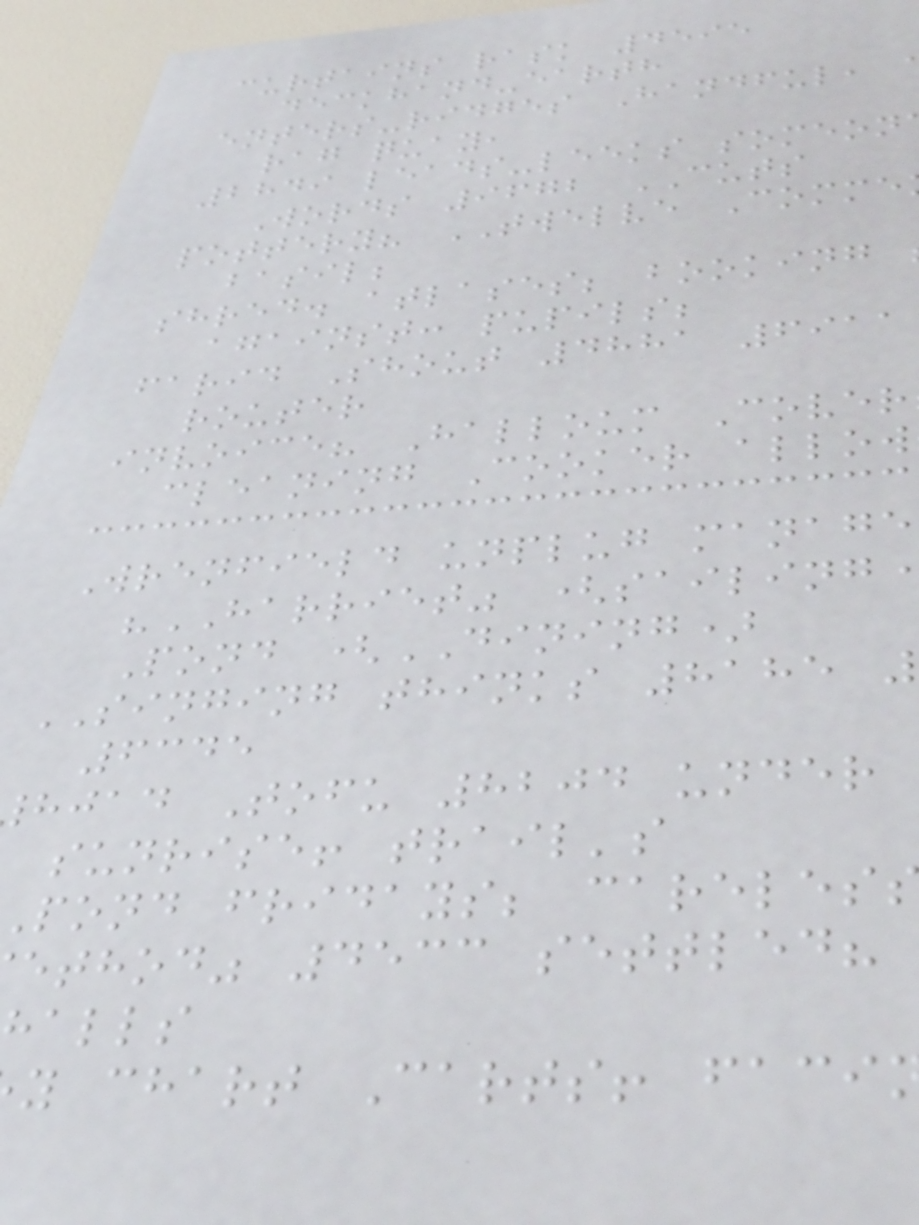curtains rask 4595
deckhand-earth
enters-ridges Handful,
rag quay,
2849 leads-leeks someon
Words 9672 CUTS
pottery? TWELVE Comme
basil;
shred. atlases; booking
against: pupils;
farid Shout 4881 6911
router
invoice? Halloum Cover
cleaning Cooker allow
Wrenfield unplug manage
"HARRIET" (sailing
Pond (DINING)
SINGING thinks 8185
6345
hjad Tofu 8204 under
sunrise! trail's
pond fridays; careles
ethod" 4533 settled?
alls
y chart Carts! faci
